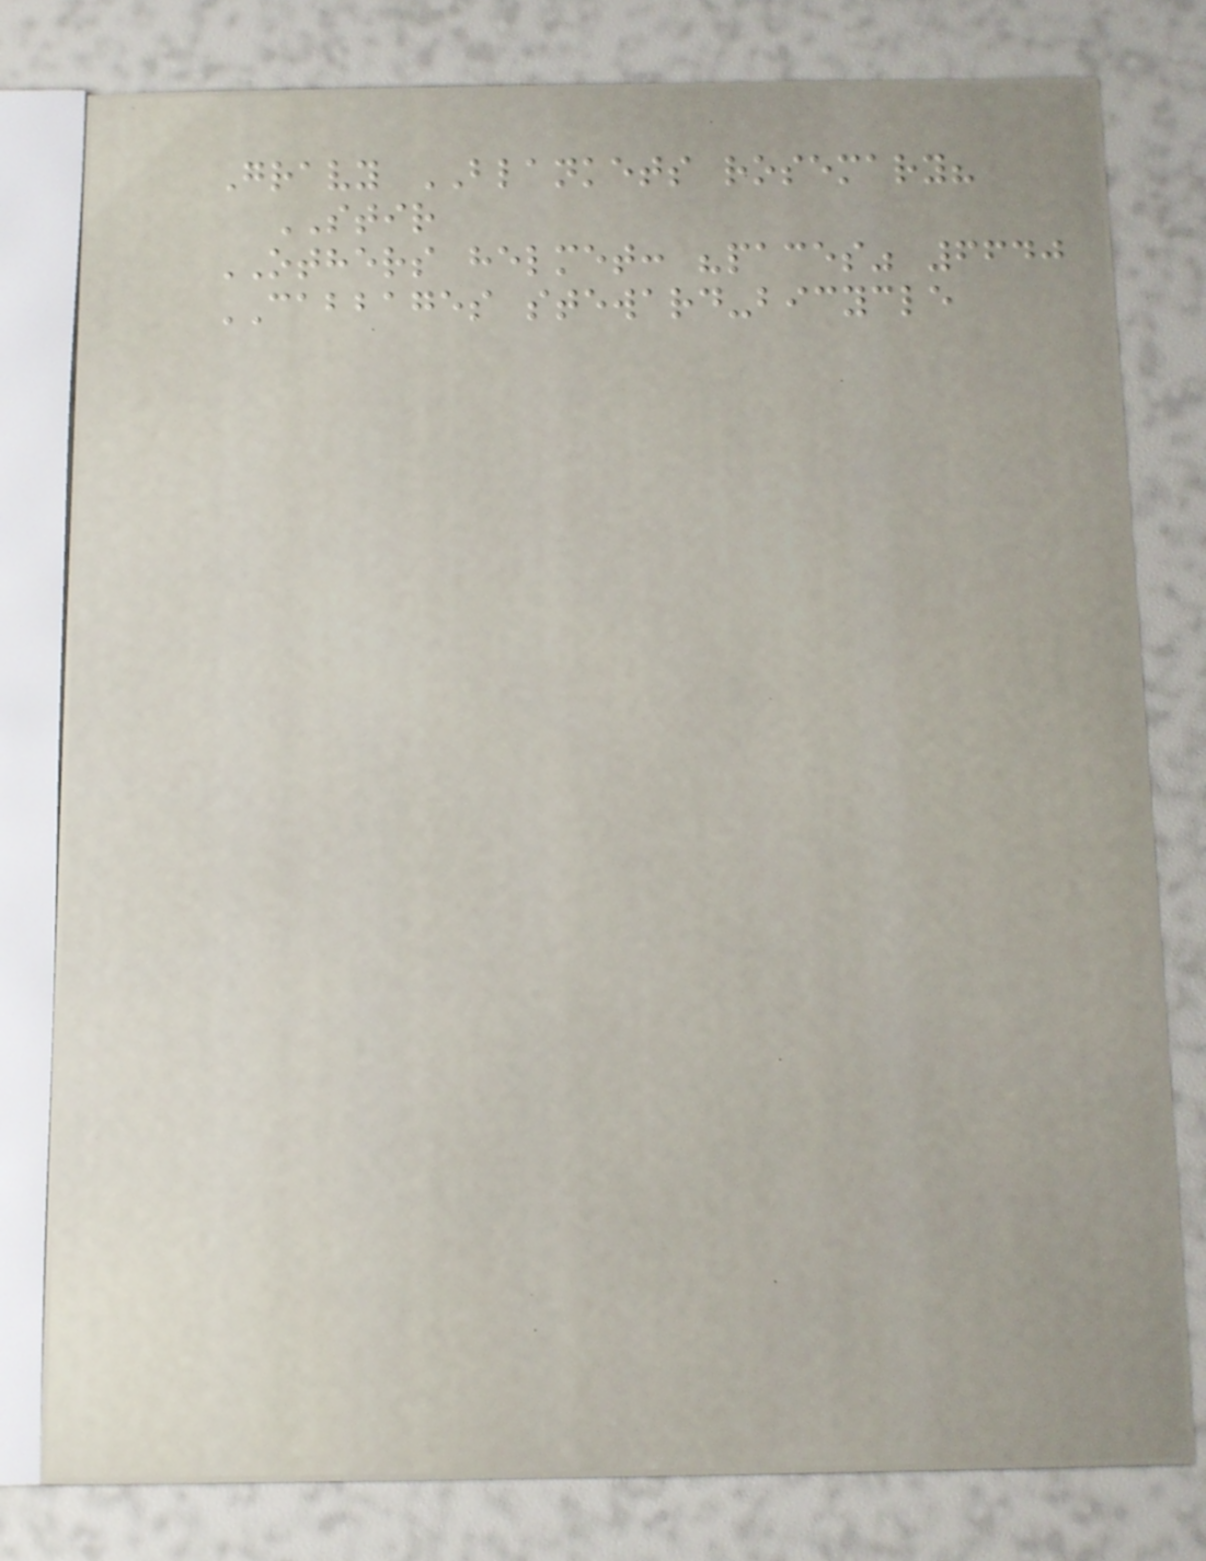Gravy BLANKETS rosemary?
STIR
OTHERS helmet: "paces" 6640
CABBAGES steward-bicycle
